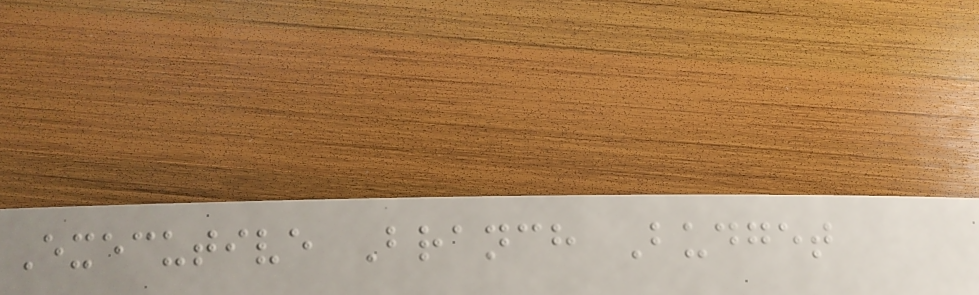Executive Branch Budget
